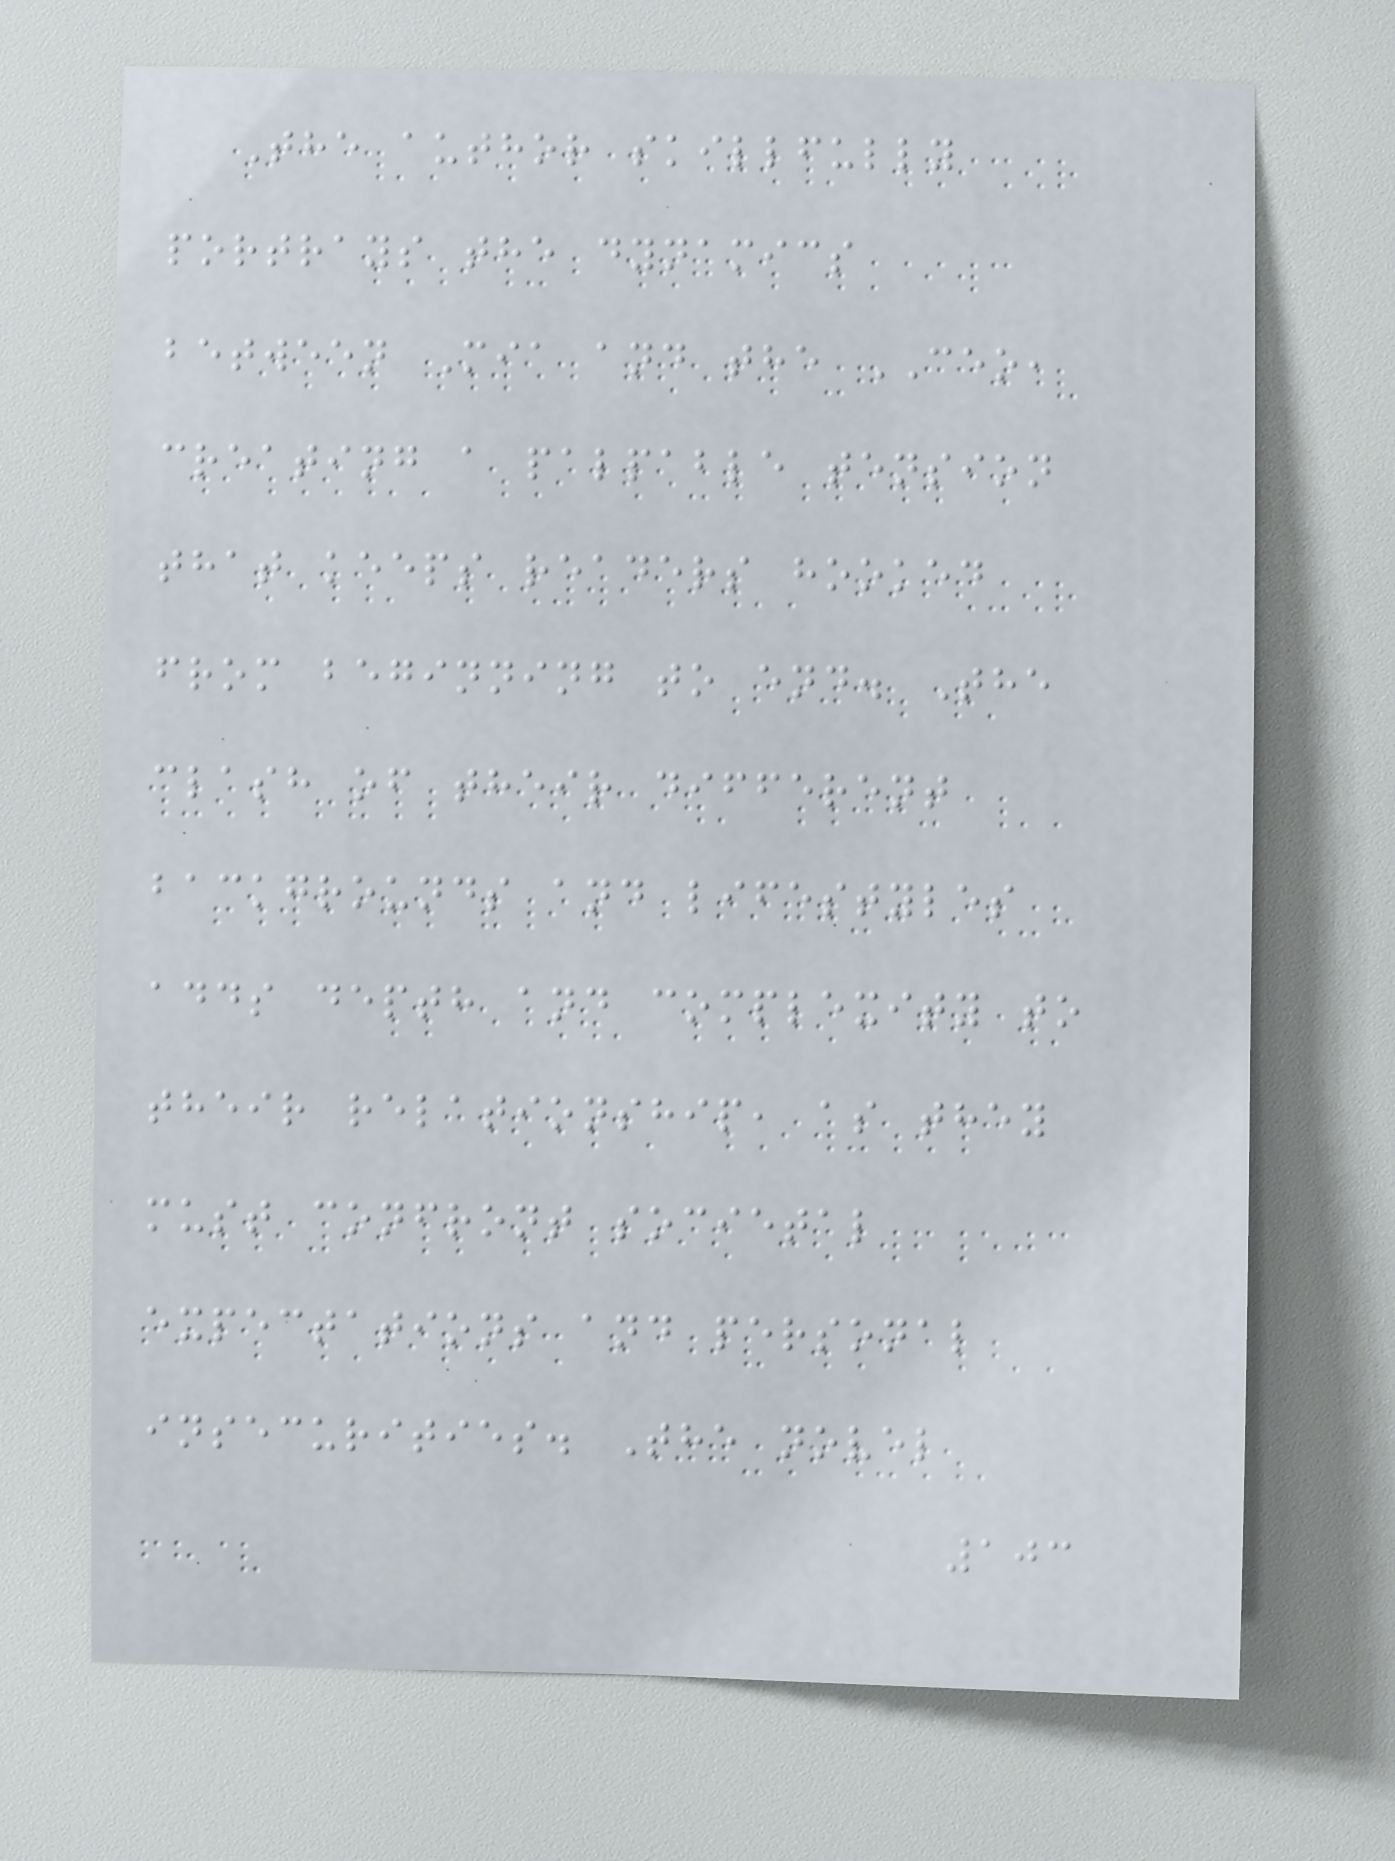The author skillfully
portrays the dynamics
between Mia and the CEO,
creating a palpable tension
that keeps readers hooked
from beginning to end. The
clash of their different
backgrounds and lifestyles
adds depth and complexity to
their relationship, as they
must confront societal
expectations and personal
insecurities. The novel
103
